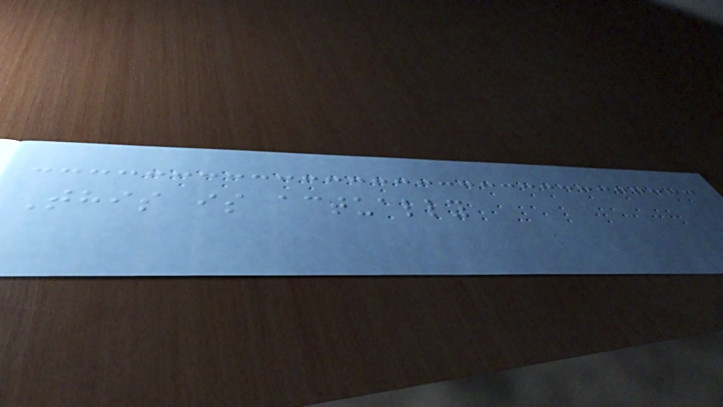This is actually
